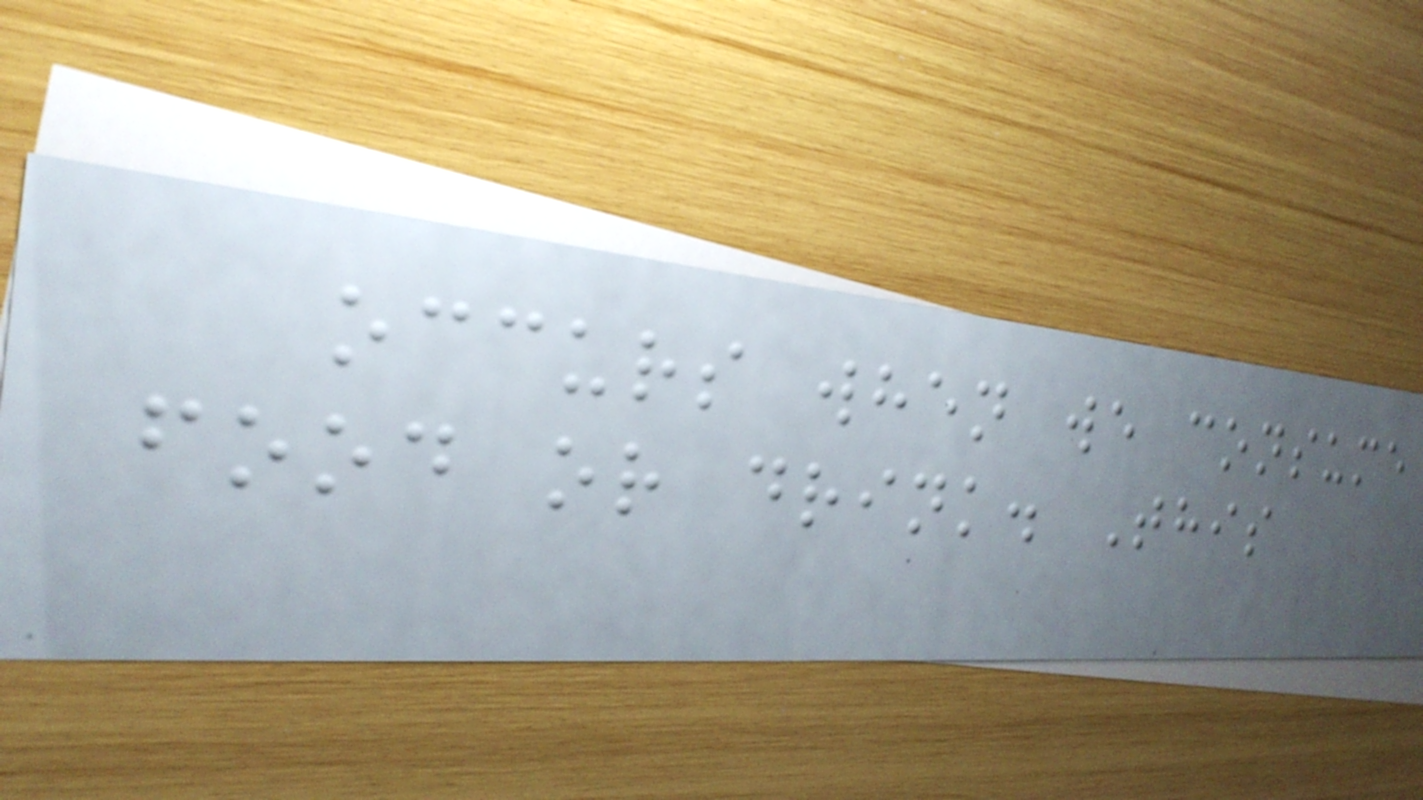occurs when we consume
food or drink. This
